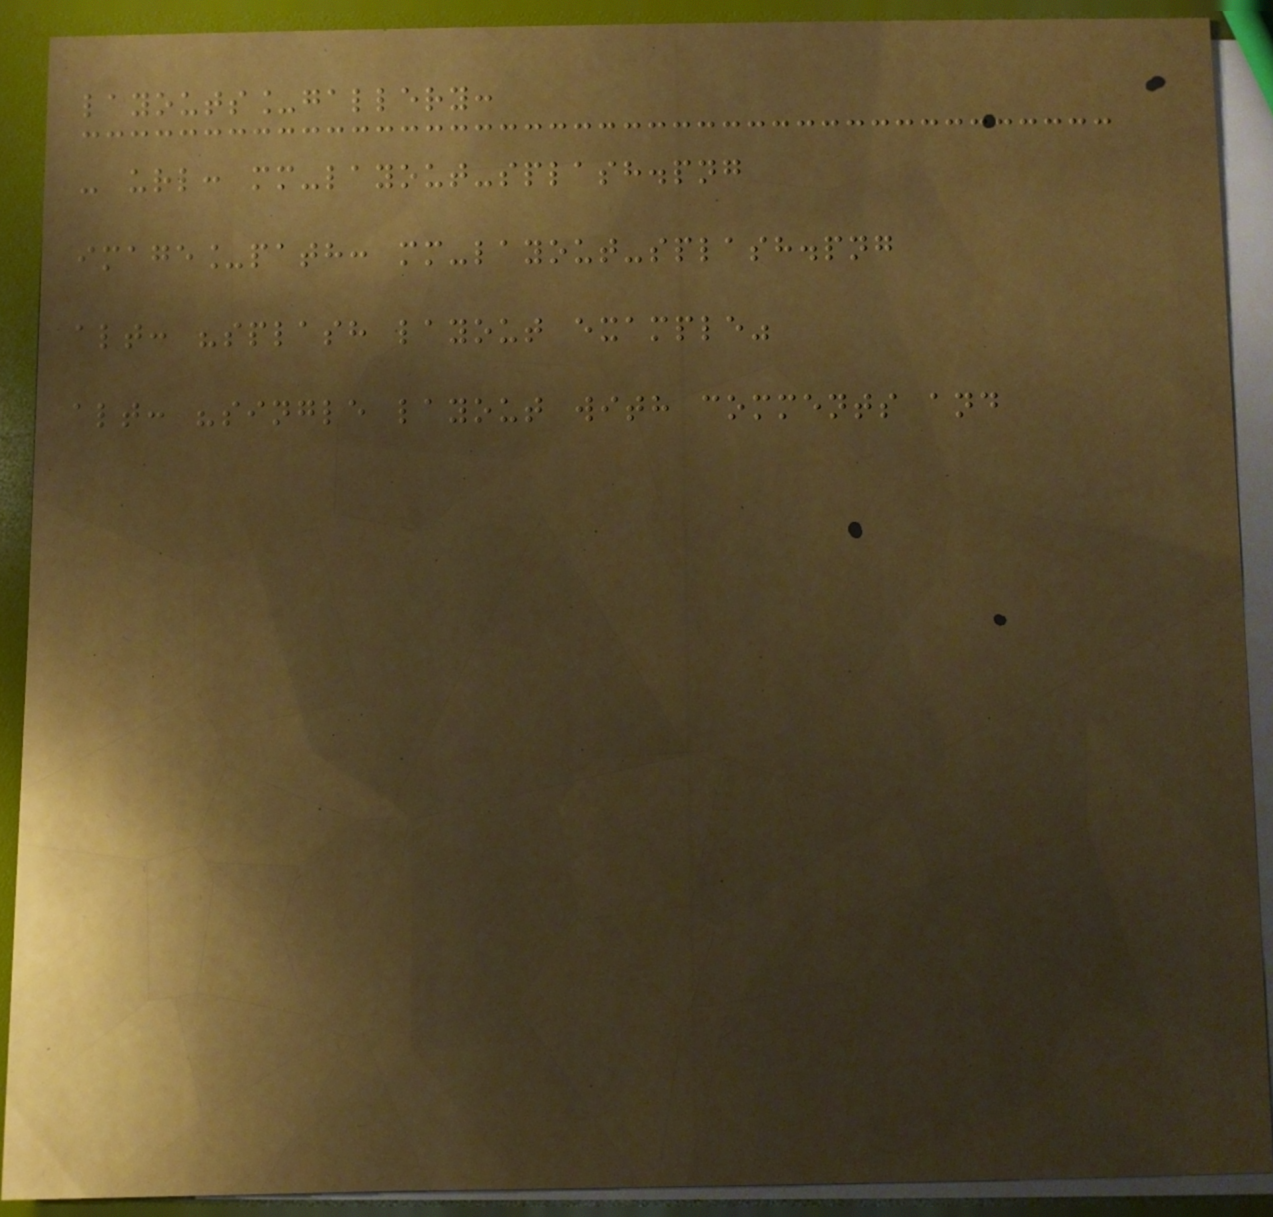layouts_gallery:
- url: mm-layout-splash.png
image_path: mm-layout-splash.png
alt: "splash layout example"
alt: "single layout with comments and
